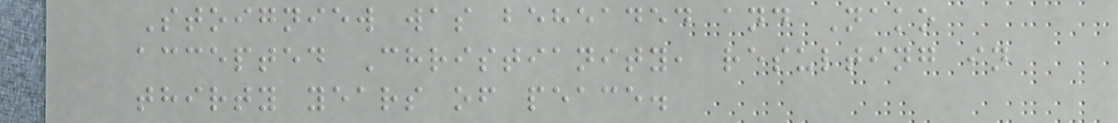Stoigniew was beheaded and Nako
accepted Christianity, resulting in
thirty years of peace.
